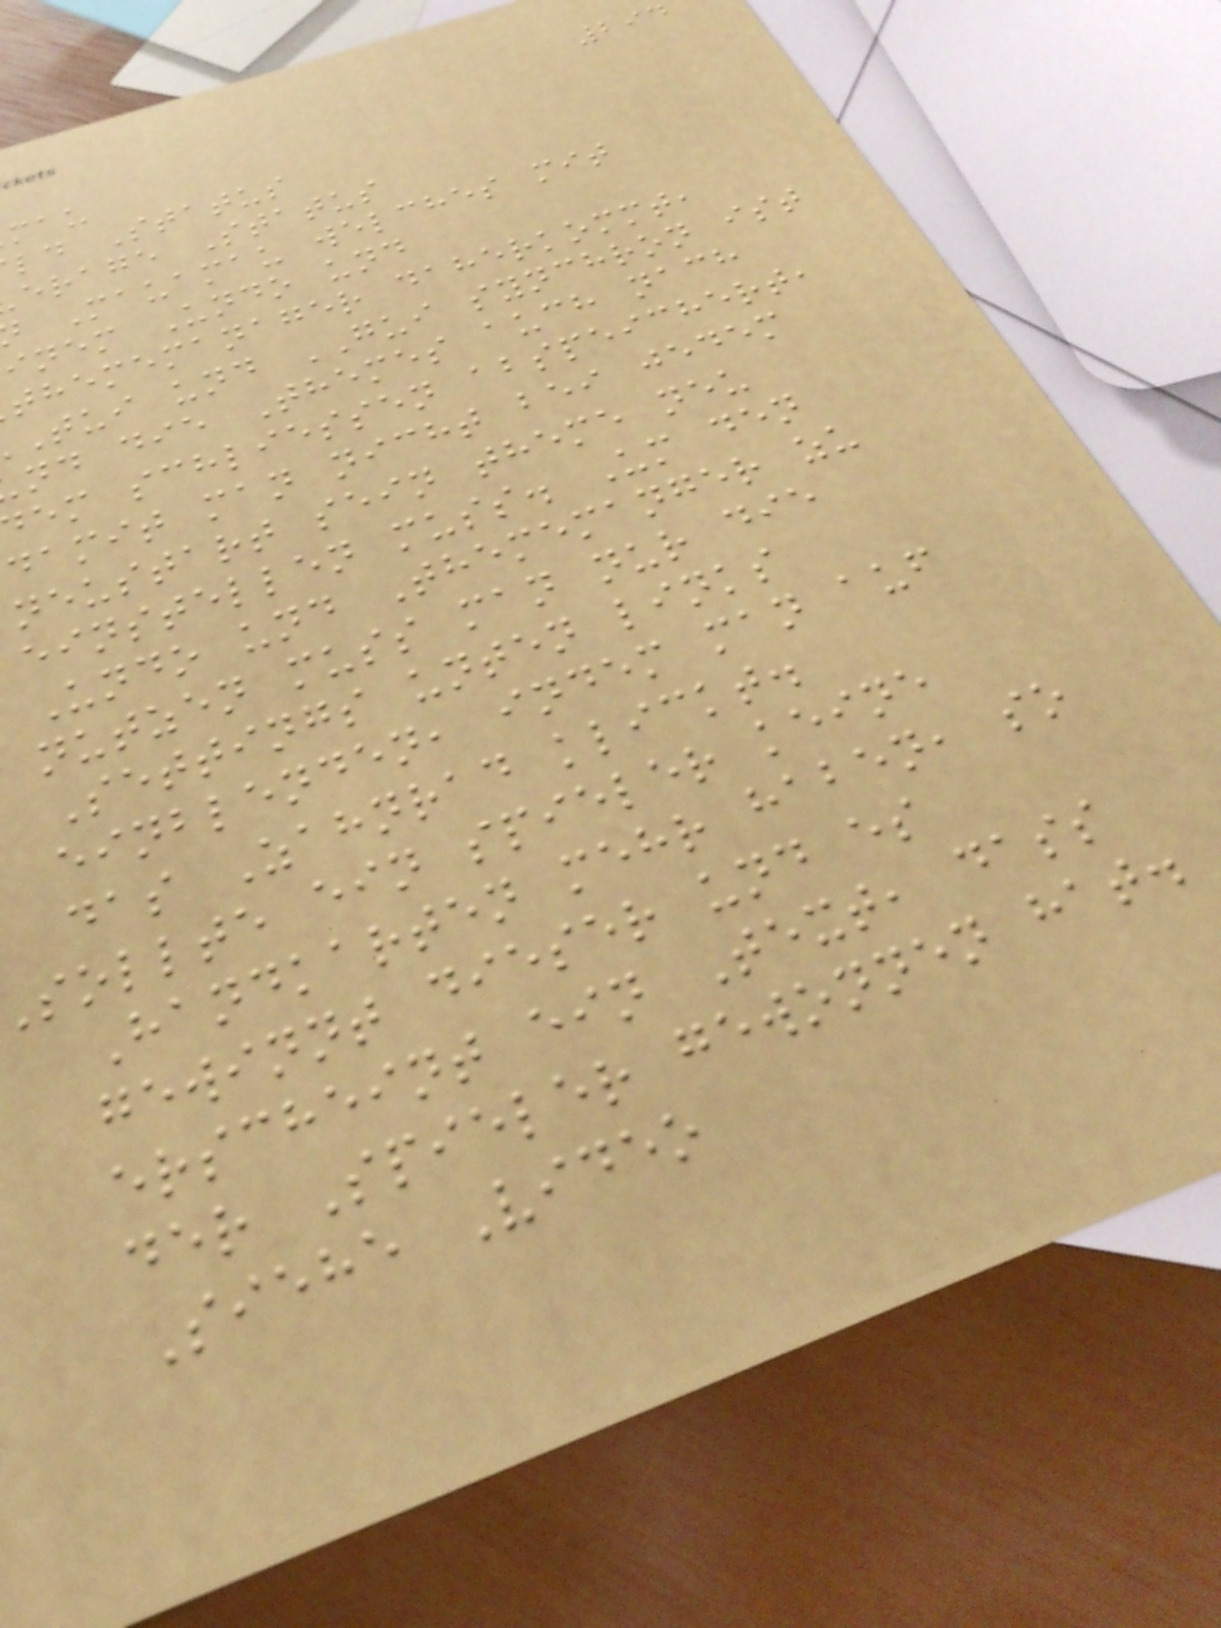294
ld Status
erage Status
Mauamau welches mit
inem Undo und
thememanager daherkommt,
tui und GUI synchron ist
nd die Themes auch nach
em schliessen abspeichert,
damit man nicht bei jedem
neustart sein theme neu
einstellen muss. Um den
Undo und Thememanger zu
nutzen muss man nur die
Settings unten links
einblenden, indem man auf
das Zahnrad klickt.
sollte ein spieler keine
Handkarten mehr haben, so
gewinnt dieser und es
erscheint ein Text, dass
der Spieler gewonnen hat.
Siehe Video
